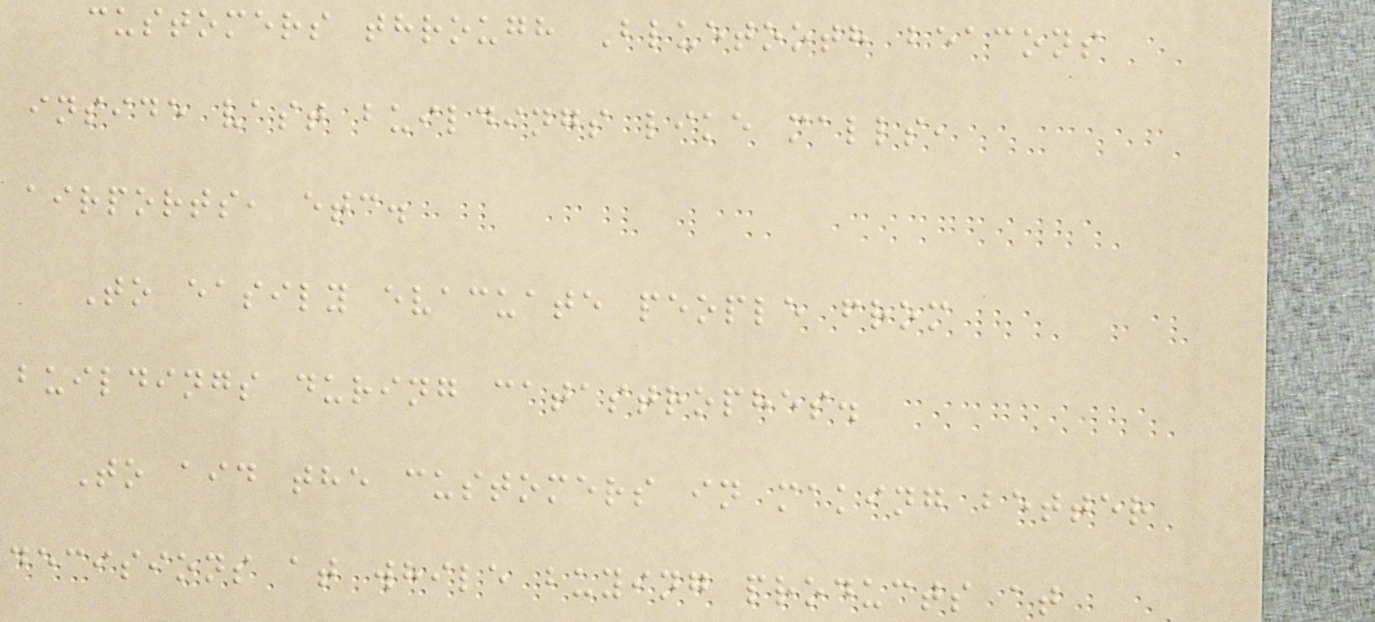customers through Bluetooth beacons
inside vast buildings like malls,
airports, etc.
To easily evacuate people from
buildings during catastrophes.
To aid the customers in making better
decisions at while buying products at
